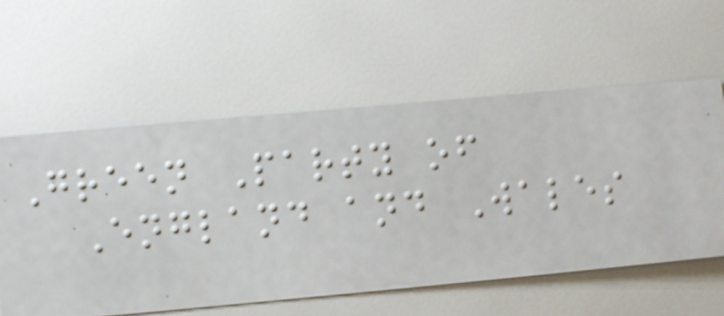Green Party of
England and Wales
